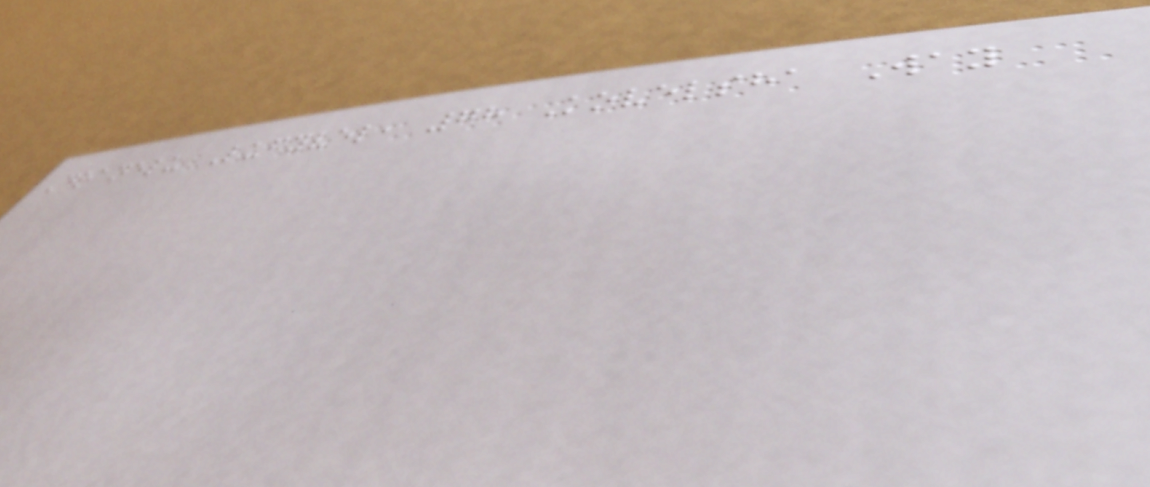Dranelu Lufyvel, 78 Kovelsha Way
